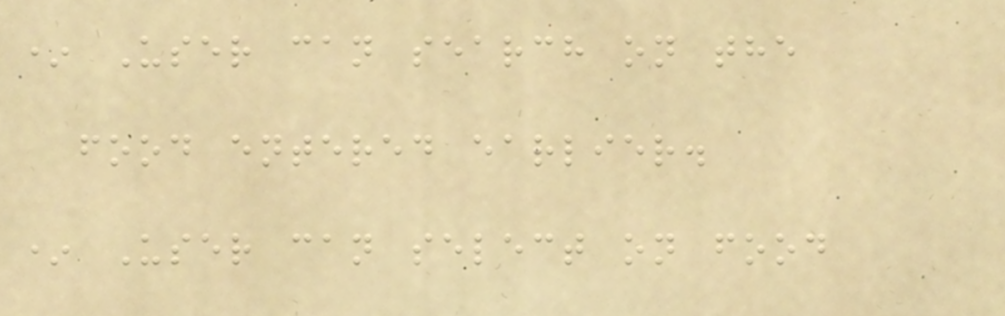* User can search on the
food entered earlier.
* User can select on food
